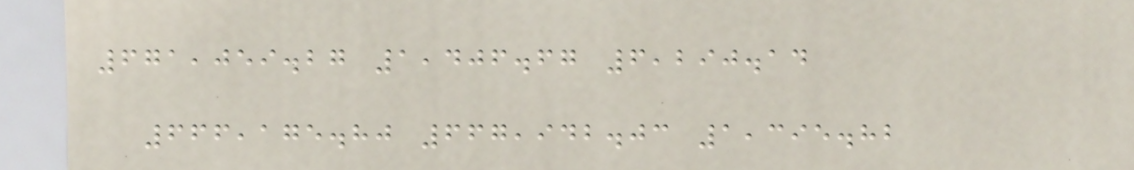671,059.27 1,406.67 6,290.14
666,175.80 667,942.03 1,395.82
